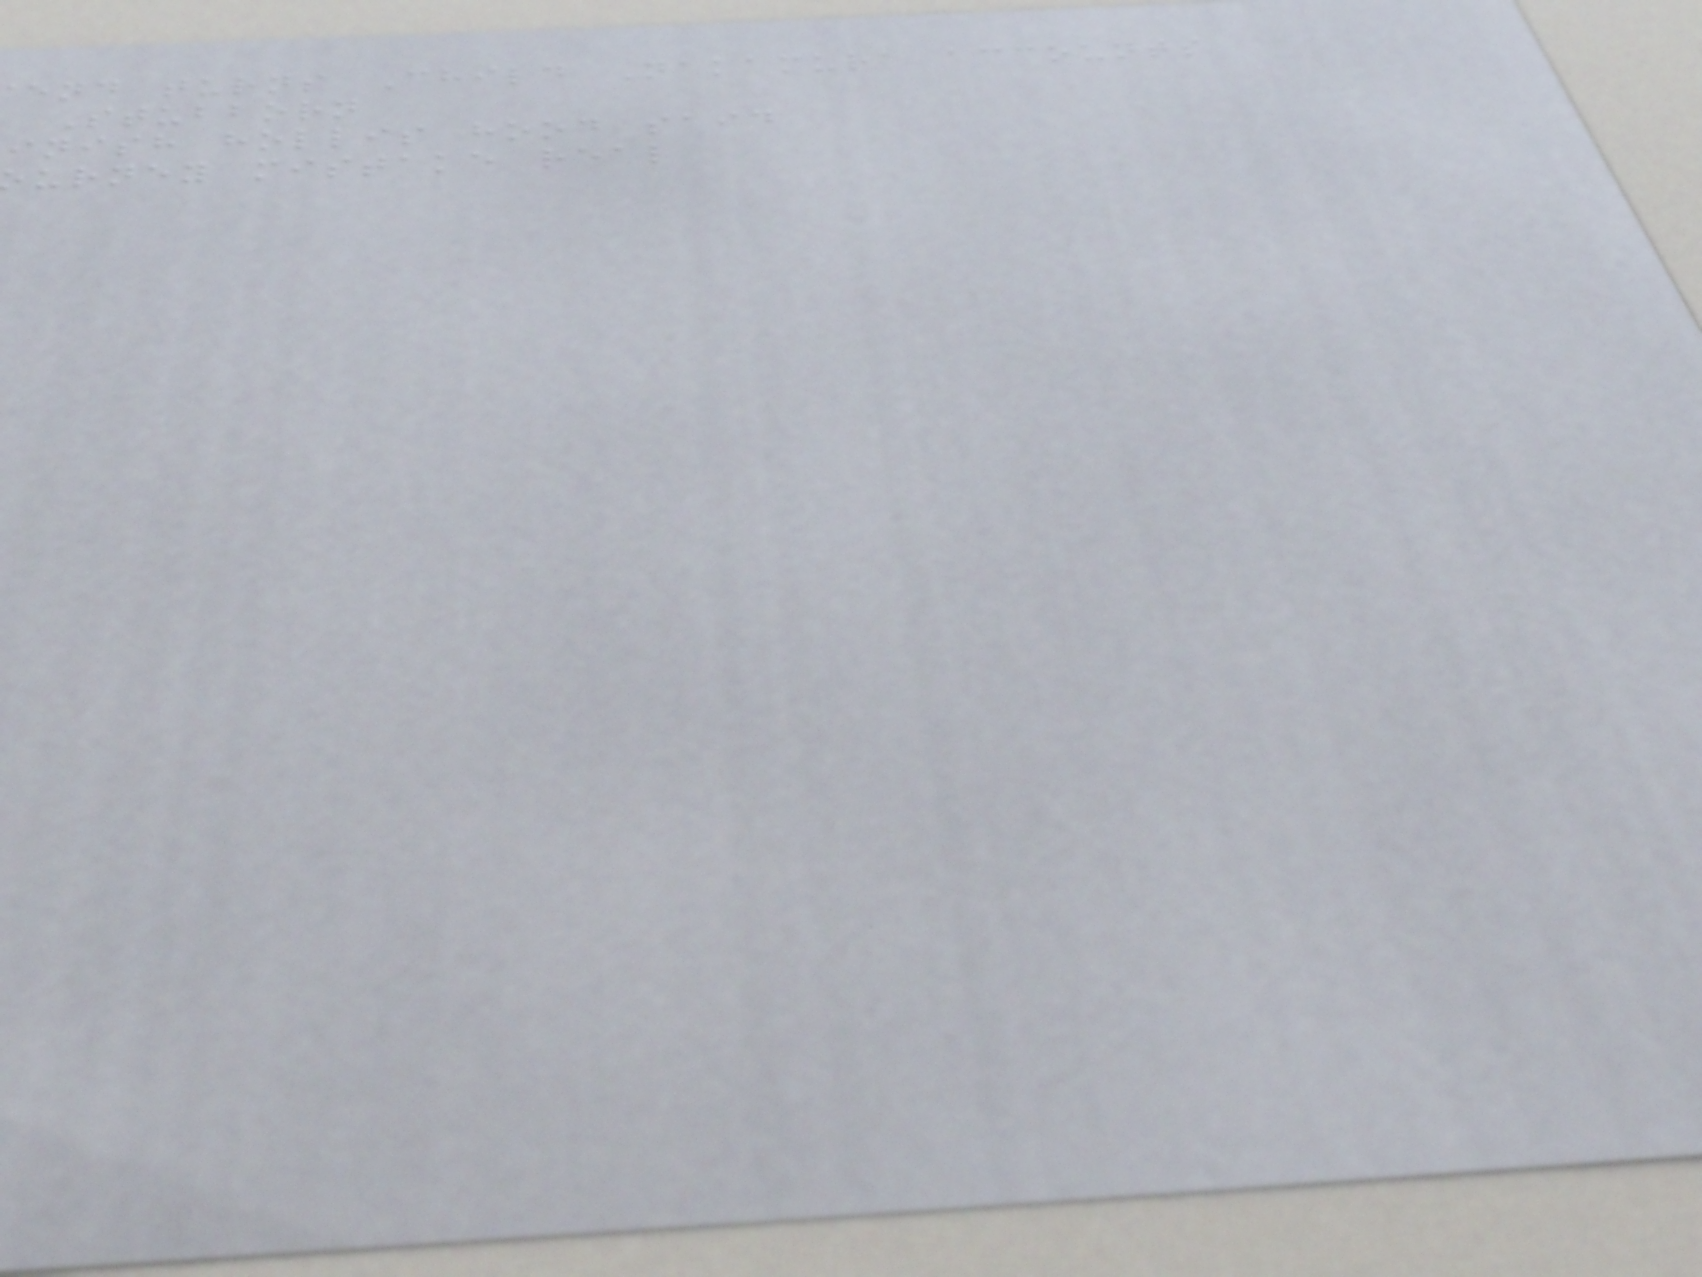end turns Child Nakamura accounts
Stubborn
inish hollis hood said
urney mistake real
